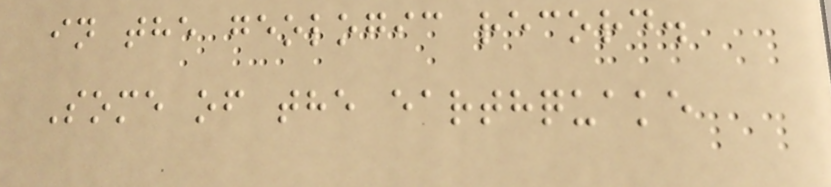in the geologic record.
Some of the earthquake
